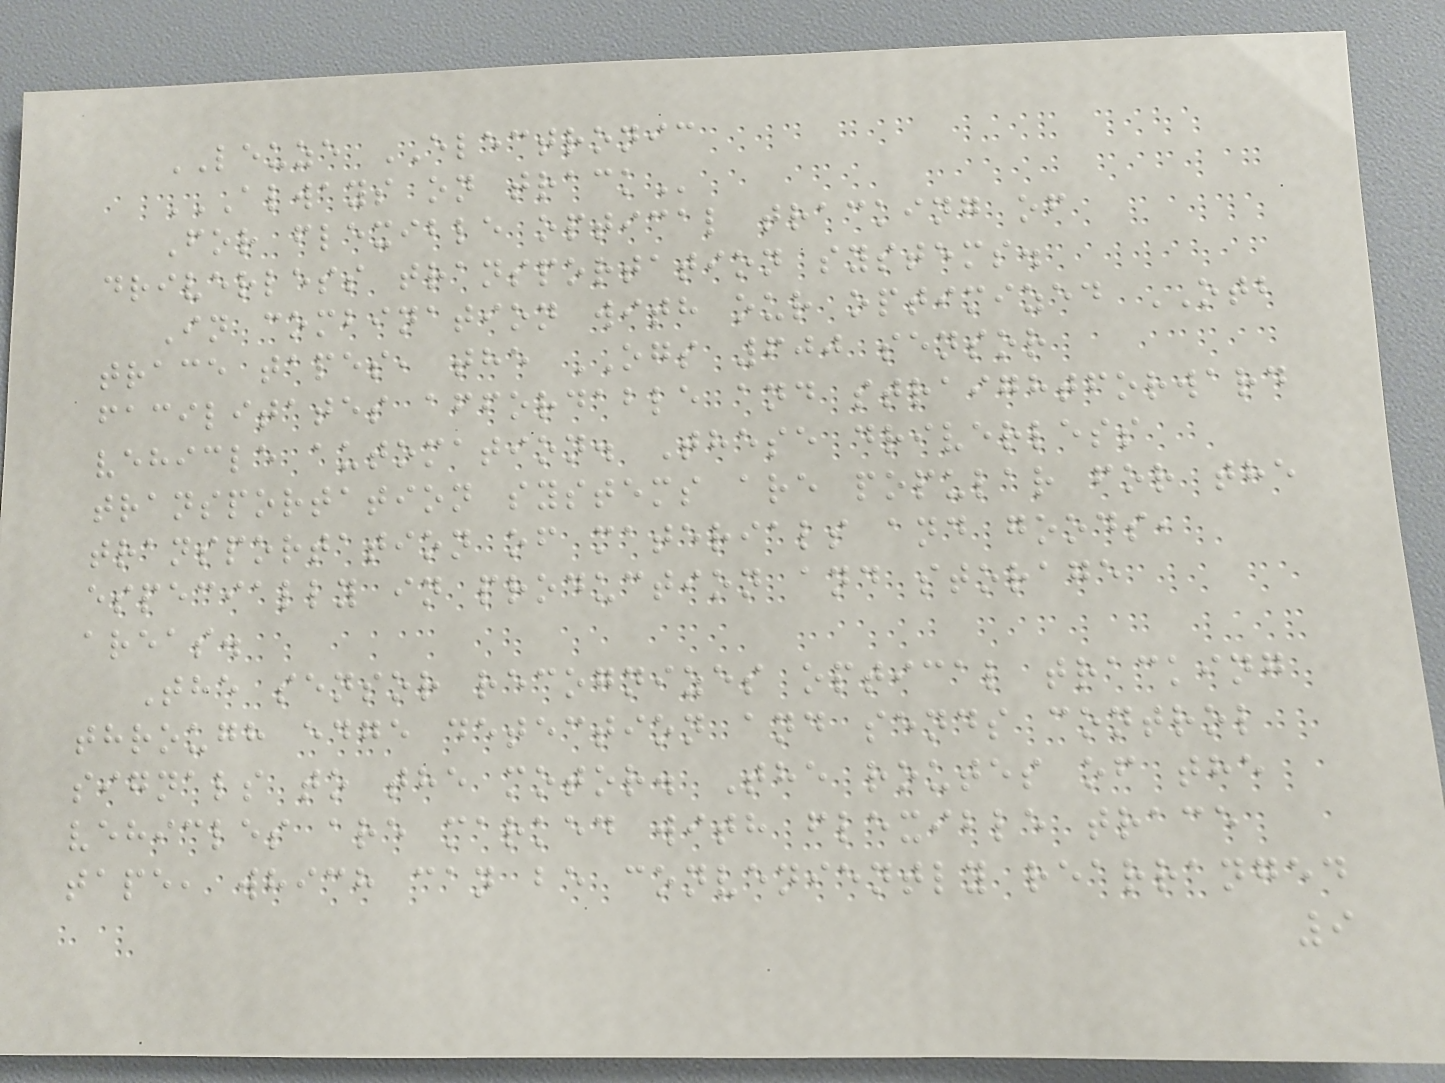LEUZE ELECTRONIC
ALWAYS ON TRACK
For flexible optical tracking of
driverless transportation systems.
In combination with our optimized OTB
trace tapes, the OGS 600 sensor
facilitates affordable and straightforward
vehicle automation. These driverless
transportation systems are popular for the
transportation of materials and goods,
especially in production and storage
areas.
The sensor recognizes optical tracking
through edge detection and sends control
signals to the motor. The routes of the
vehicles are marked with flexible trace
tape, which can be conveniently rearranged
9
